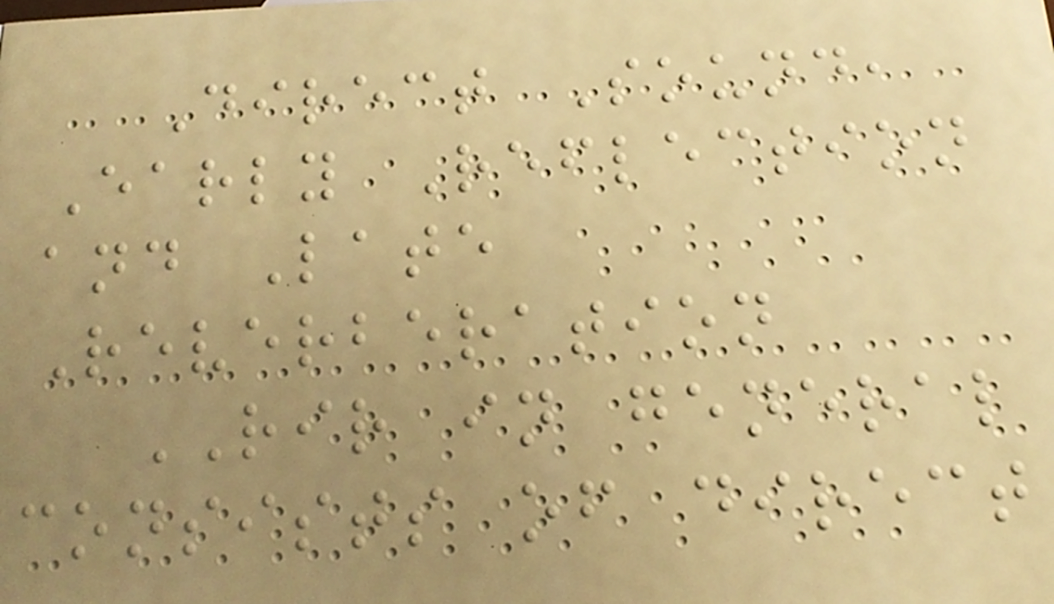Direct Sound,
Early Reflection
and Late
Reverberation
RIR in general
consists of direct
